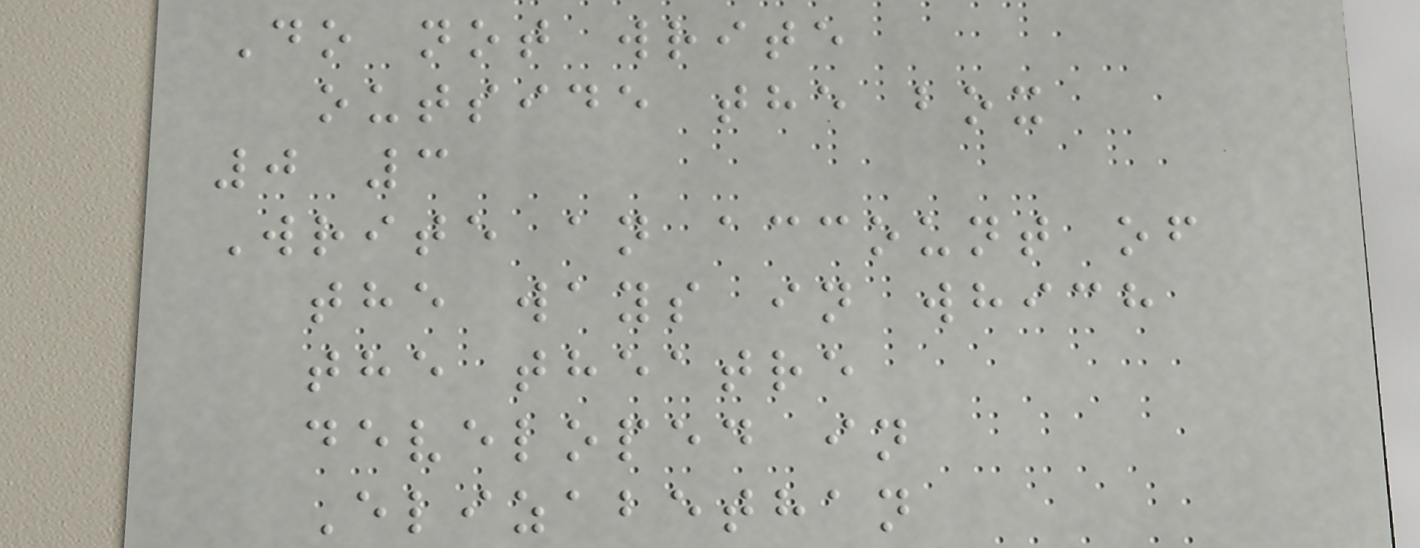Do not write
outside the box
0 3
Write an account of
the ways in which
the theatre
developed in
Elizabethan
